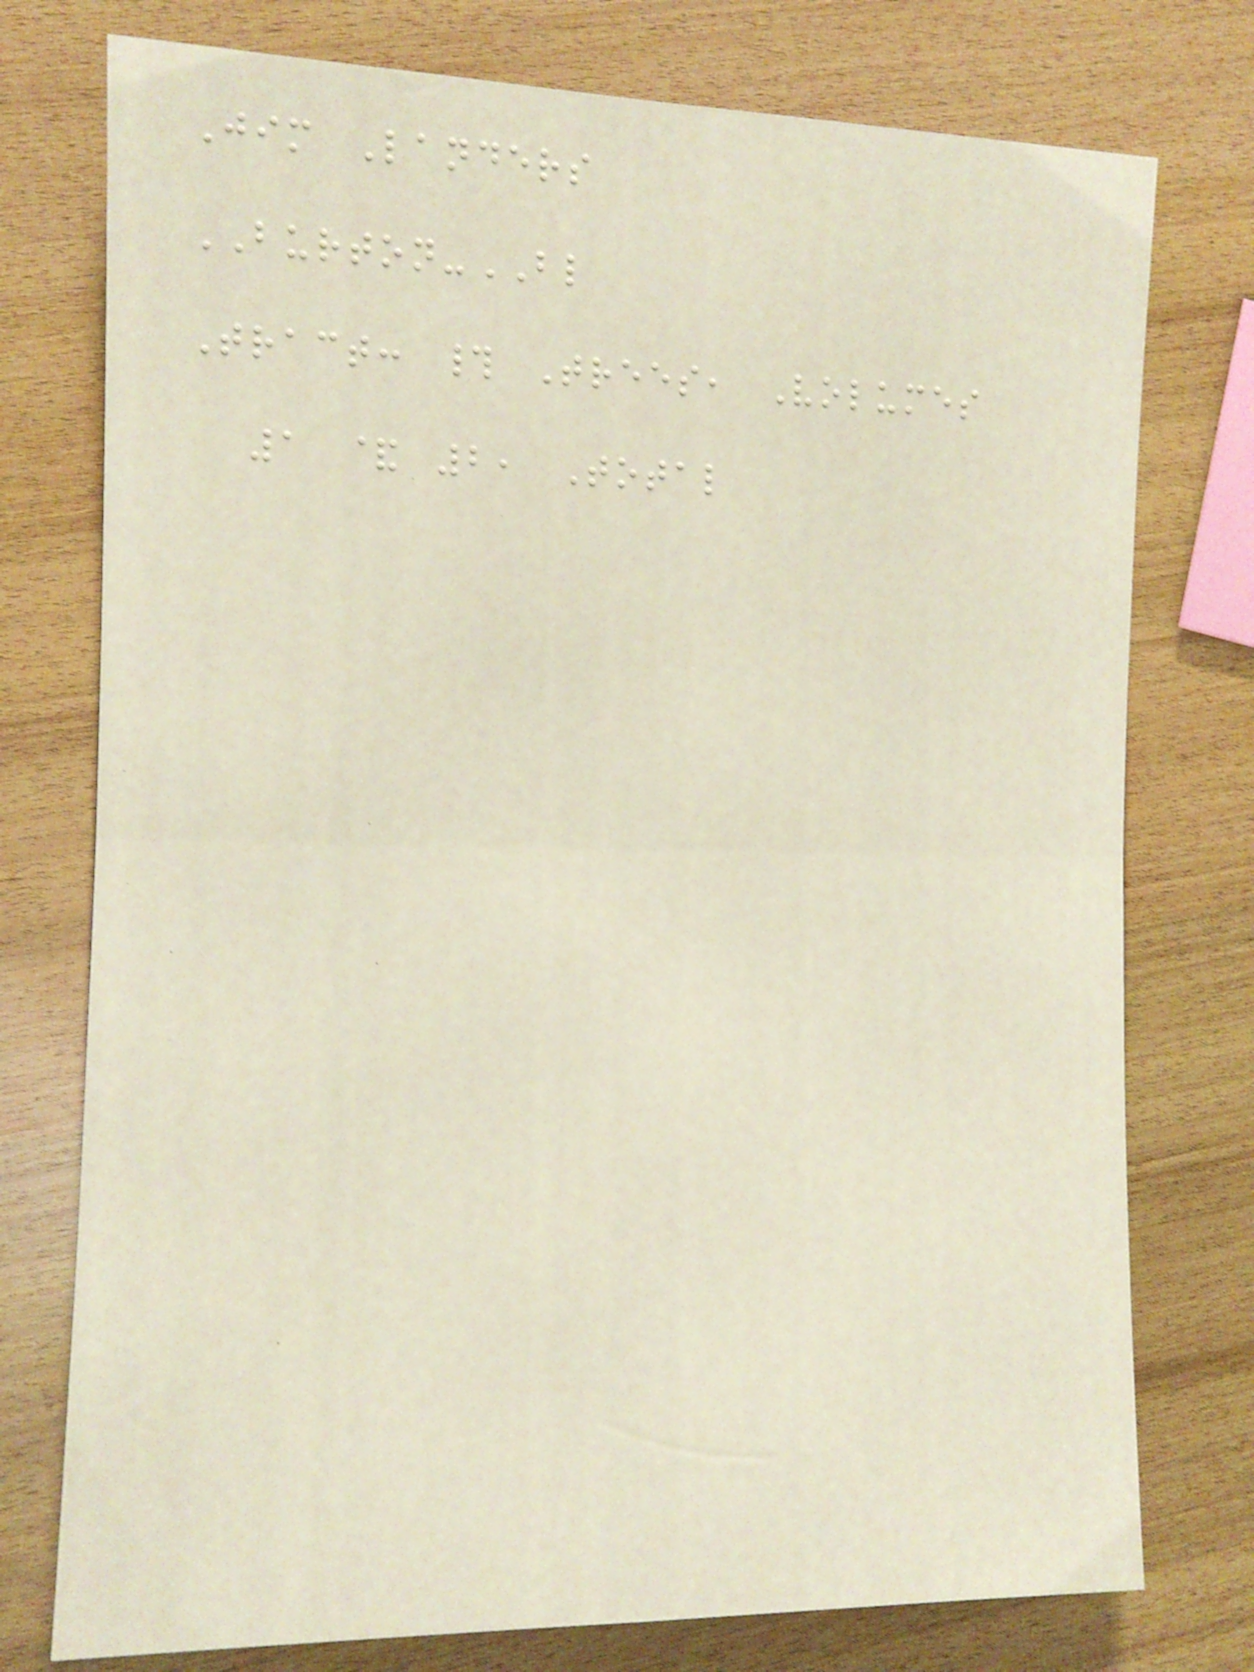Jim Landers
BURTON-BL
Tract: # Trees, Volumes
1 & 2, Total
